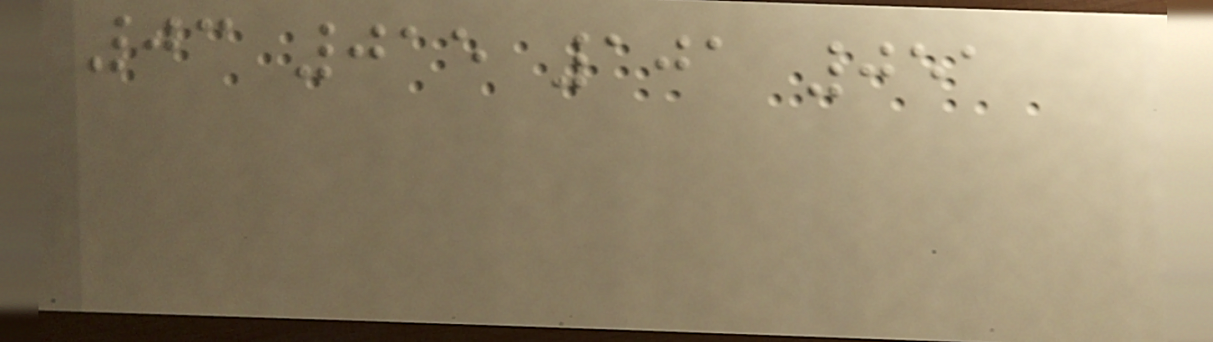03 015 101 051
